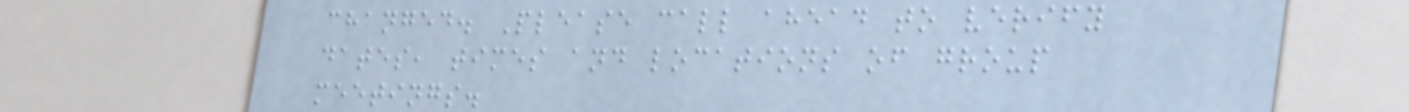changed. Please call ahead to verify
dates, times and locations of group
meetings.
